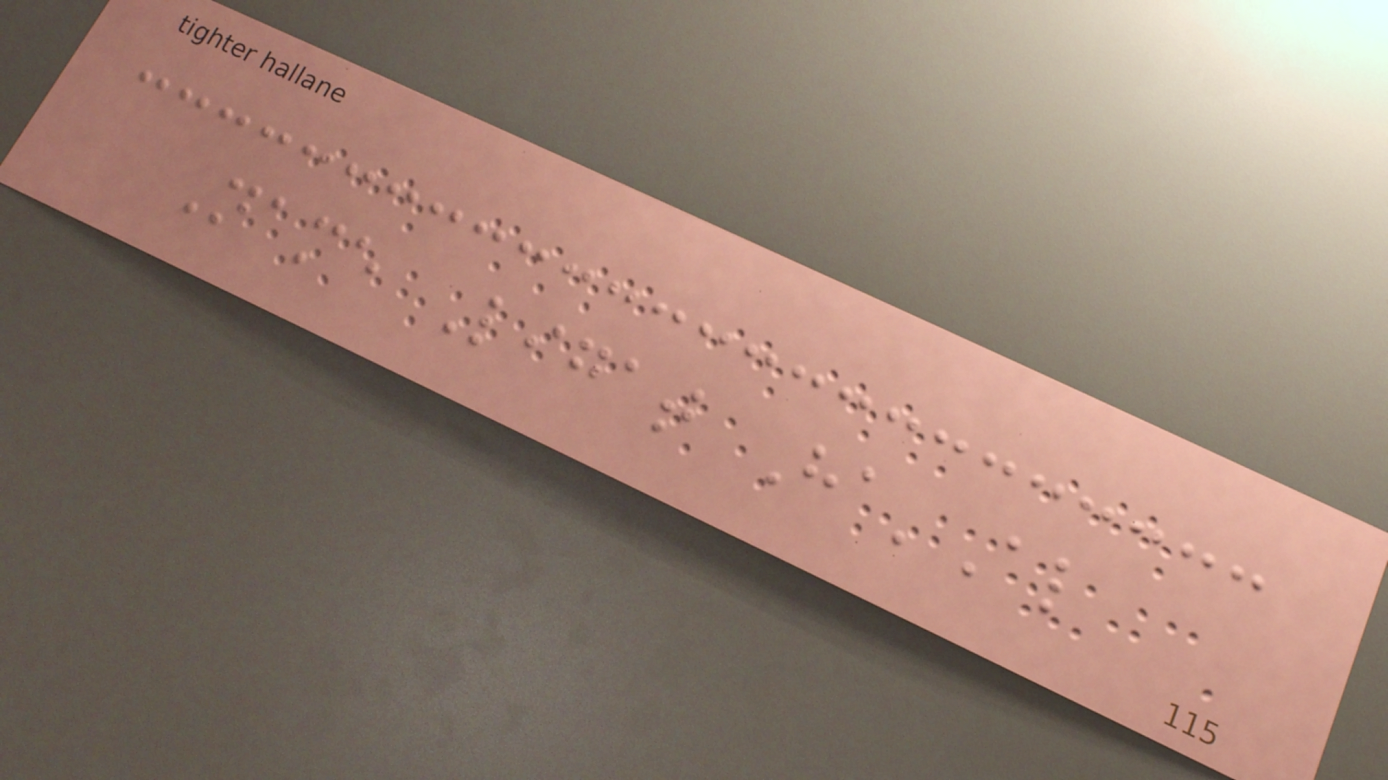Name Ligat Ha'Al
